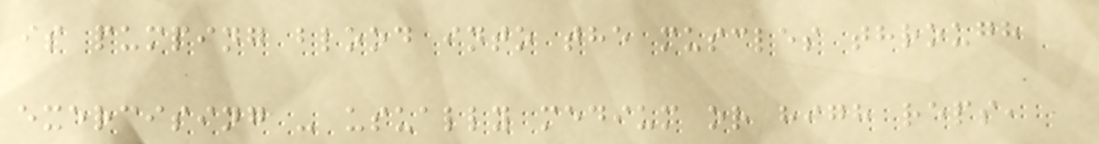is pumping blood into the muscles through
exercising - usually medium or high reps,
